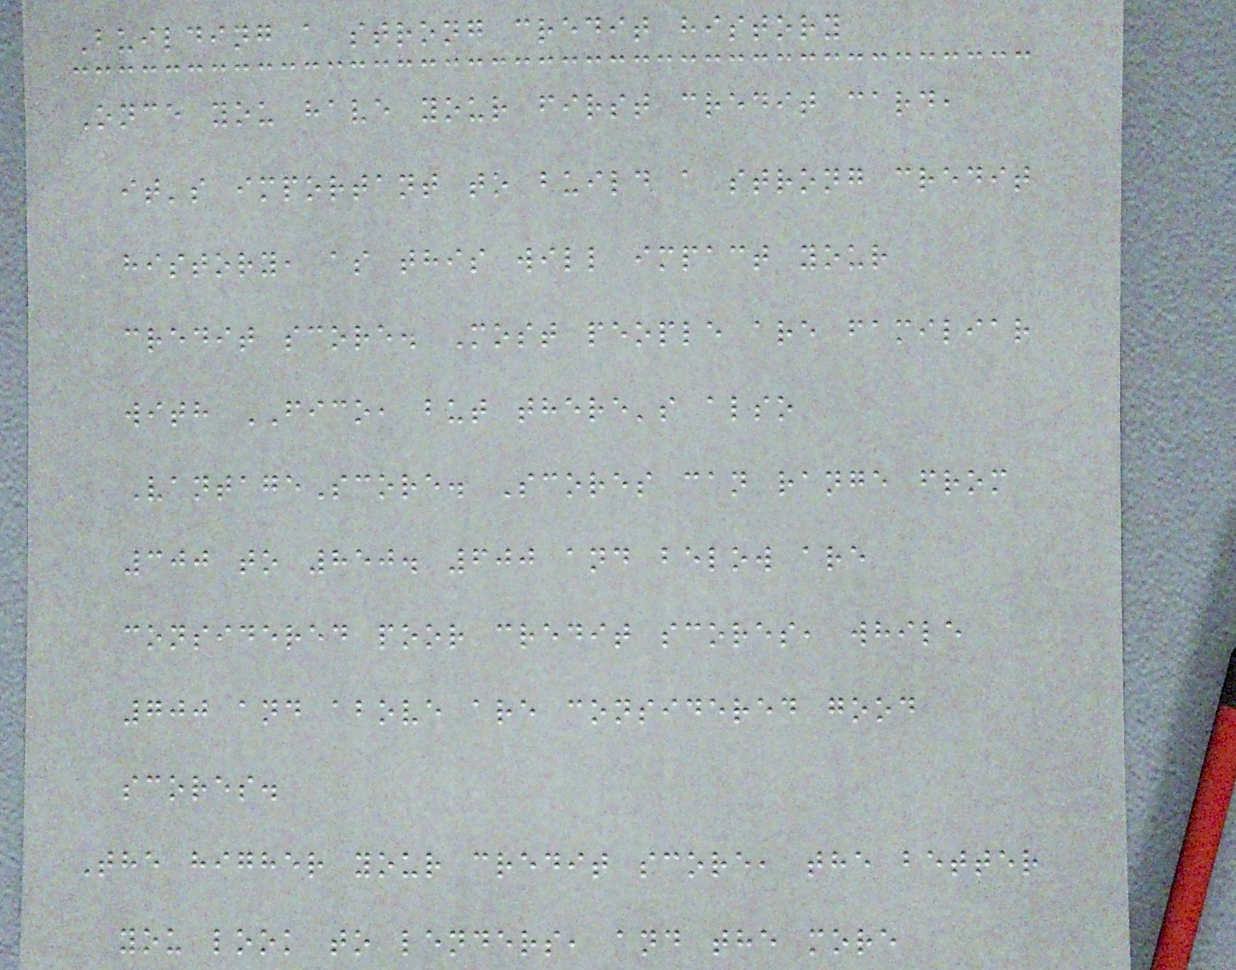Building a strong credit history
Once you have your first credit card,
it's important to build a strong credit
history, as this will impact your
credit score. Most people are familiar
with FICO, but there's also
VantageScore. Scores can range from
300 to 850. 600 and below are
considered poor credit scores, while
700 and above are considered good
scores.
The higher your credit score, the better
you look to lenders, and the more
